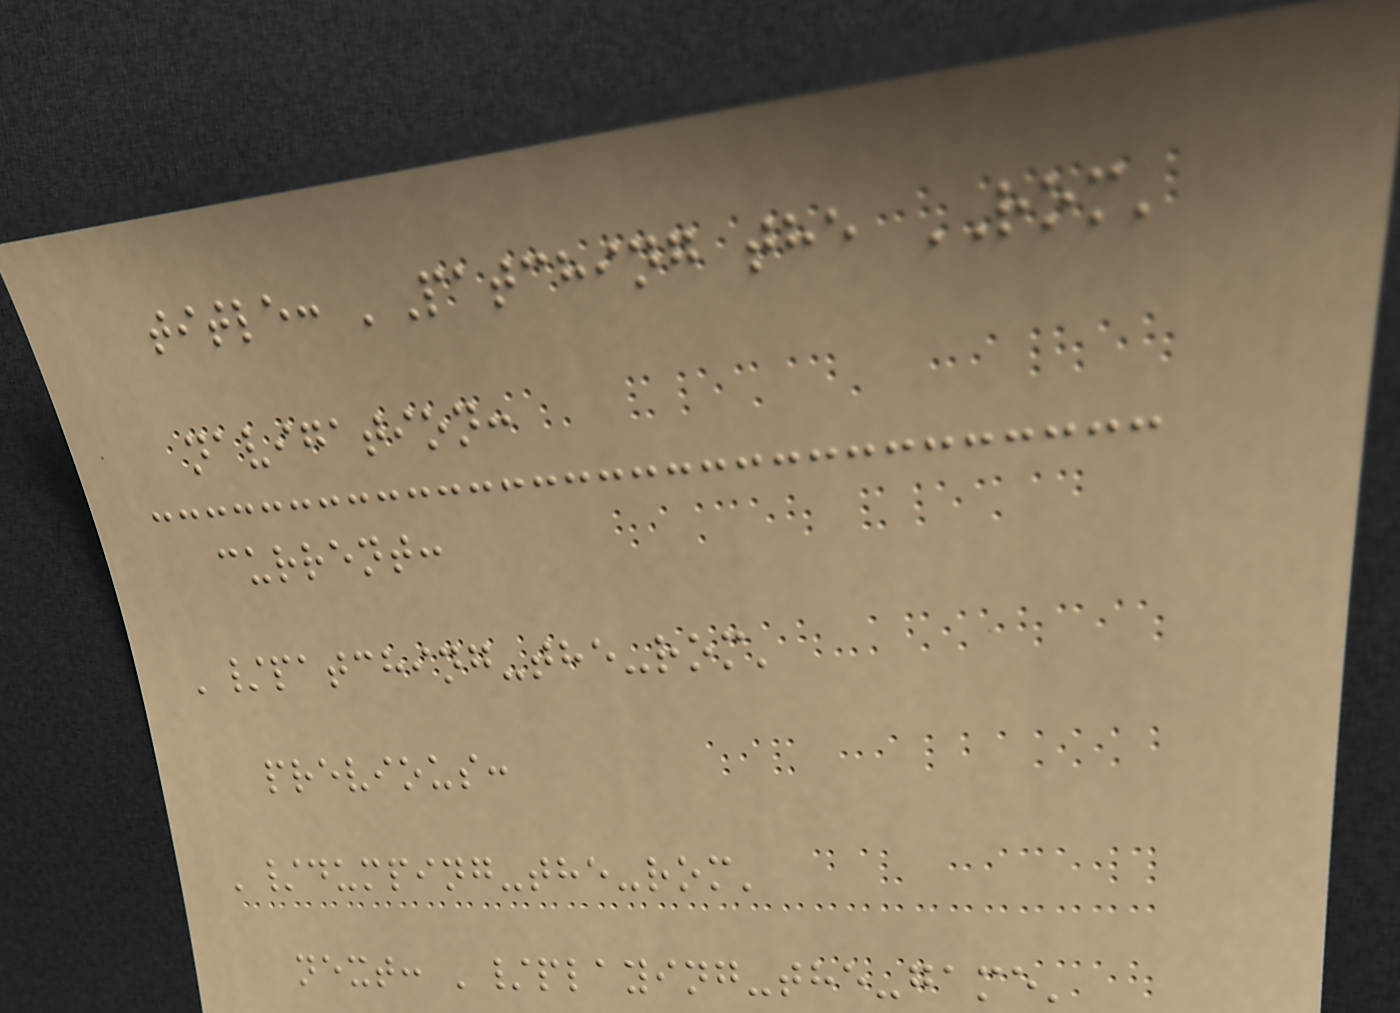title: 'Patching the ROM'
navigation:
current:
'/patching-the-rom'
previous:
'/dumping-the-rom'
next: '/playing-the-game'
